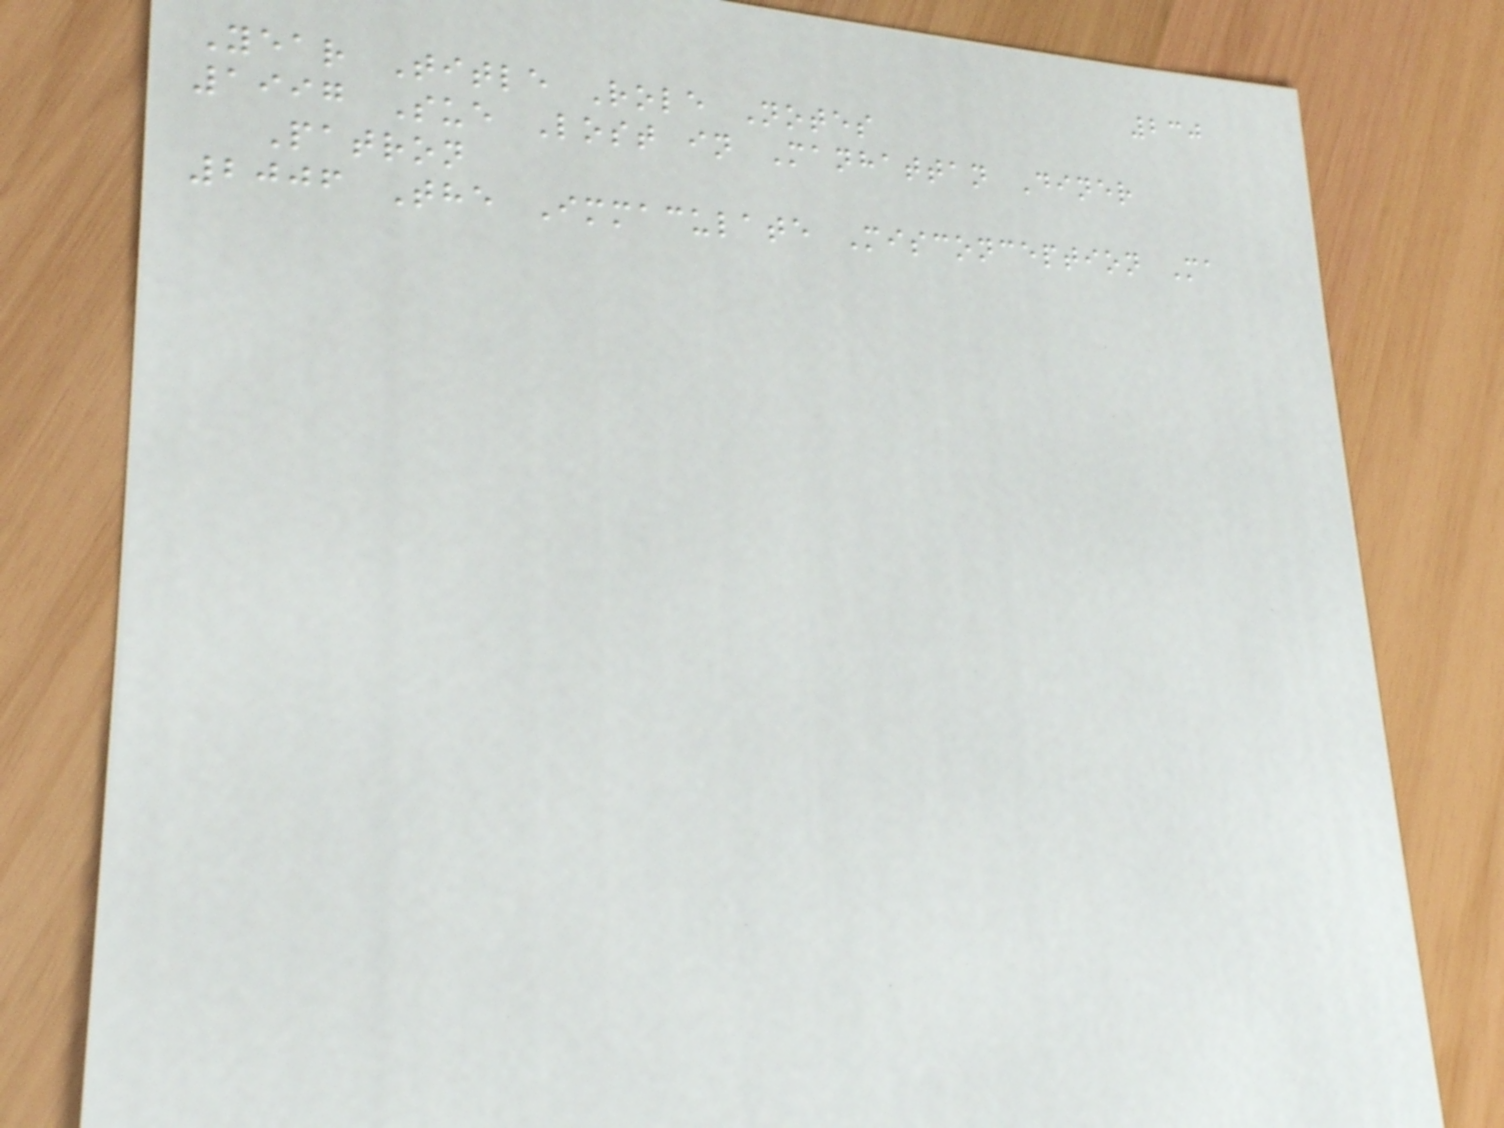230
Year Title Role Notes
1997 Sue Lost in Manhattan Diner
Patron
2006 The Immaculate Misconception Ma
